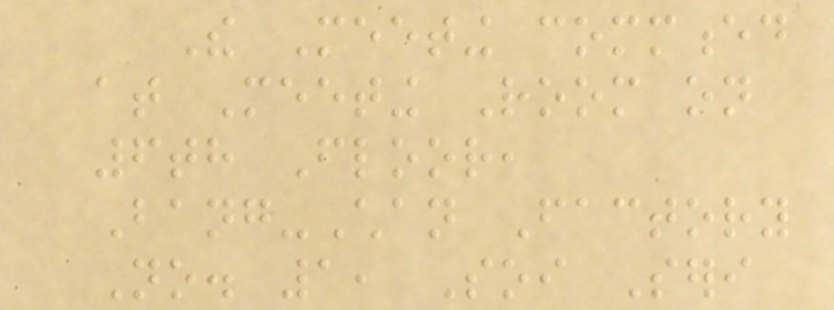The Meeting commenced
at Meeting Room on
6th Floor,
Bang-Chan Factory
No. 1, Soi Seri
